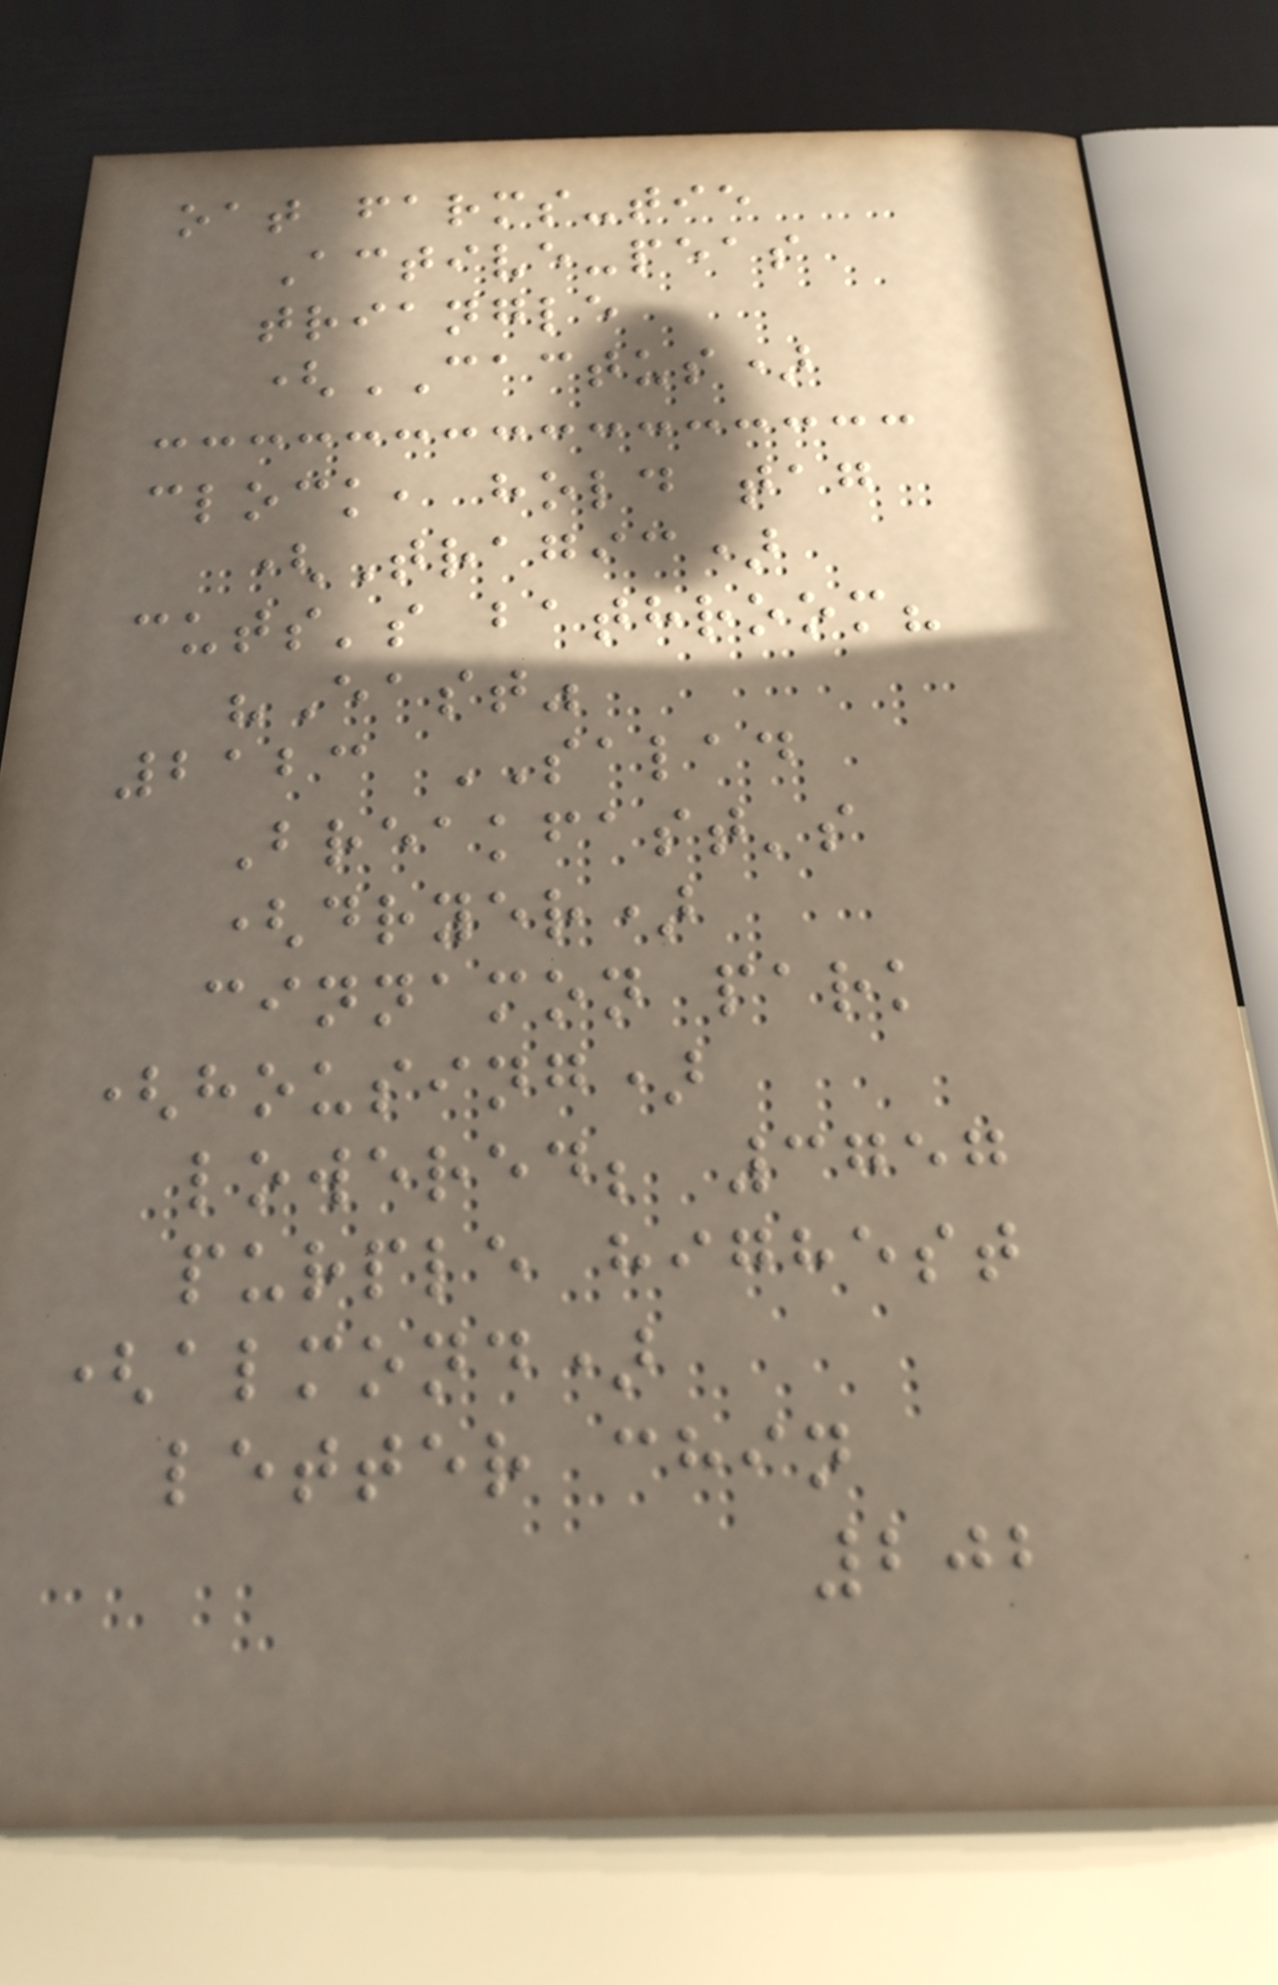oat farms-tie
Active-peas
triangle
(CACTUS)
clock, hold tag
(Tragic)
cuts's bathroom?
"East"
2123 SALAD
Breakfast's
(dryer)
cinnamon park
(housing)
lowered; 3757
purple highest
(almond)
letter chin
202
